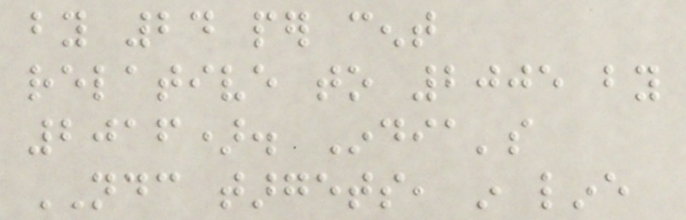by 24 per cent
relative to 2005 by
2016). India's
NDC targets, in line
